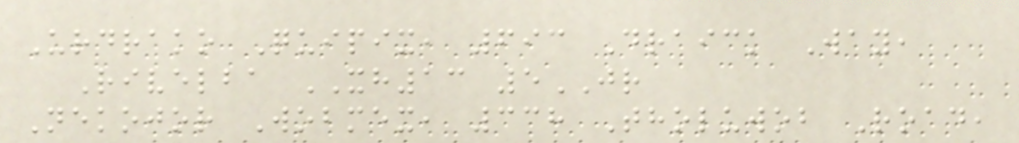Urdrako Quipix, 693 Draick Way,
Rivelba XH13 5JR
Nekojor Wobmex, 338 Tholuwob Road,
